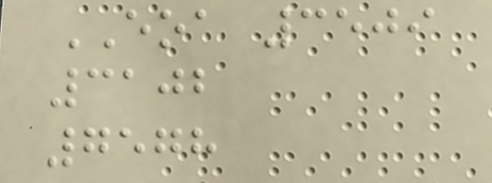EOA 3509
3102
7578
